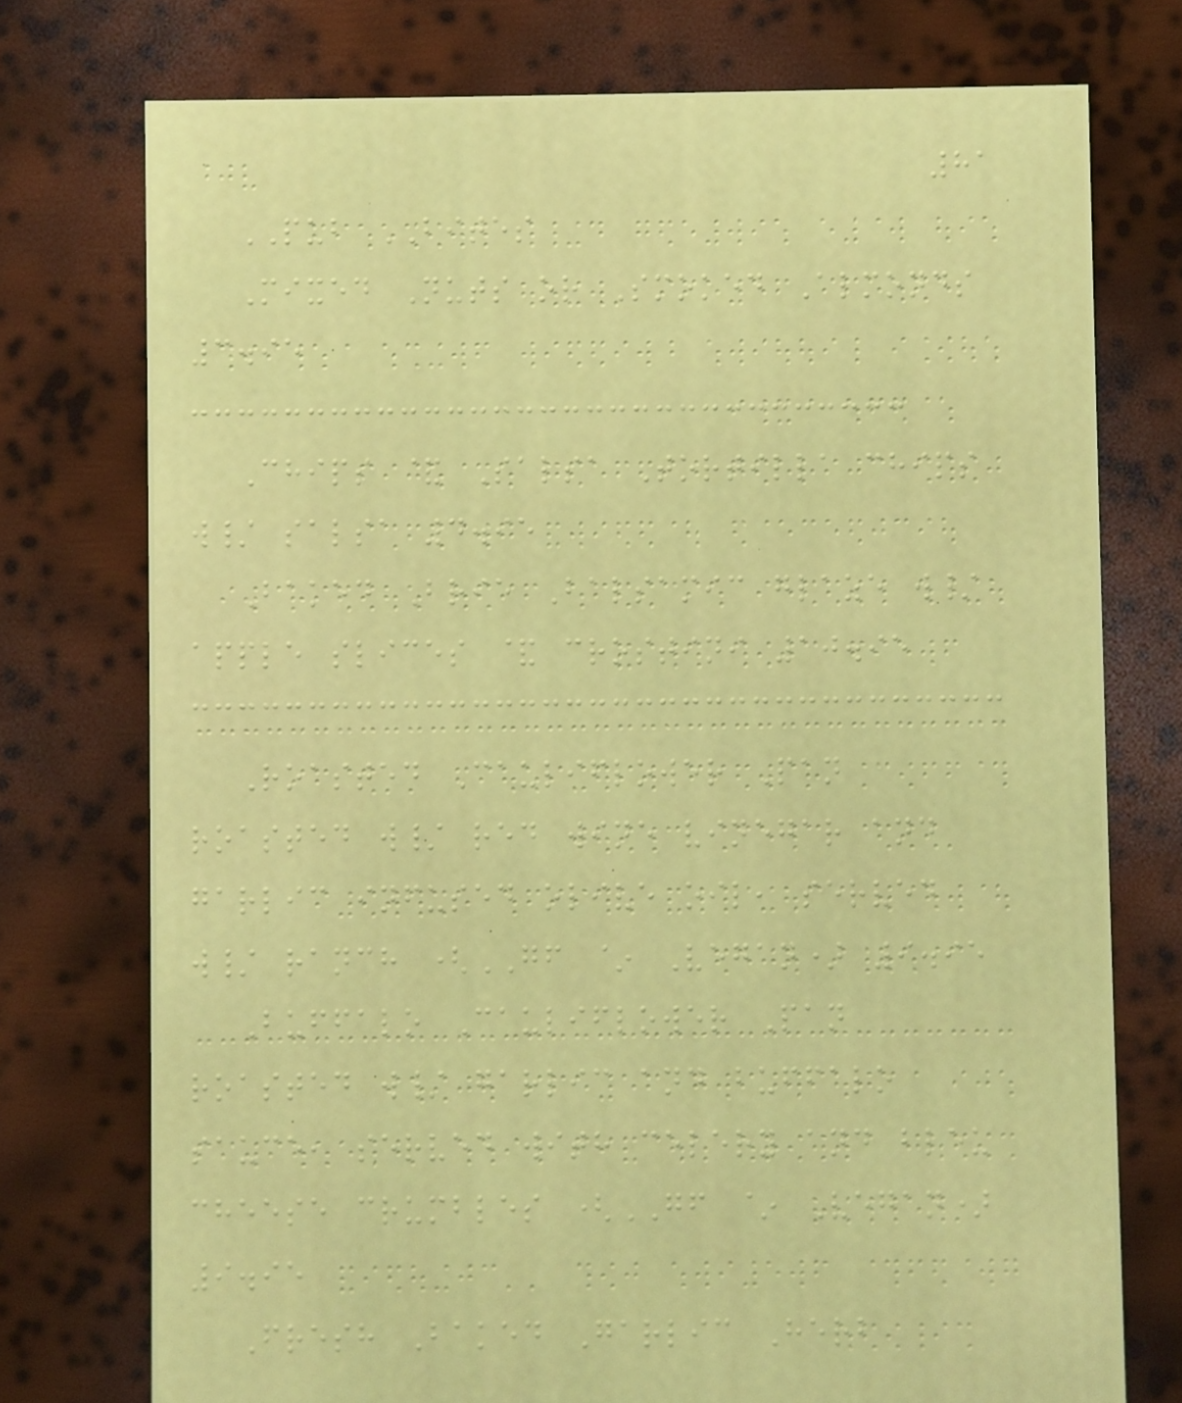81
PUB BITES
Mixed Nuts or Smoked Almonds
3.95
Chips & Salsa Tortilla chips
w/ salsa 4.95
Baked Brie Balsamic glaze w/
apple slices & crostini 10.95
Roasted Cauliflower Pan
roasted w/ red wine vinegar and
garlic infused olive oil, served
w/ ranch (GF ~ Vegan) 9.95
Buffalo Cauliflower Pan
roasted w/ garlic and buffalo
sauce, served with celery and bleu
cheese crumbles (GF ~ Vegan)
9.95
Fresh Baked Garlic Herb
